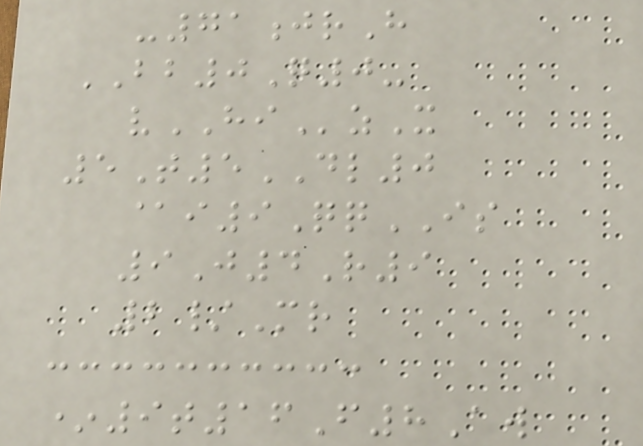-71jrH
BB0Q0-
vHIzX
5T5DL0
@i9QqIS
9J4R9
2/Mr
*9t16F8Aw
